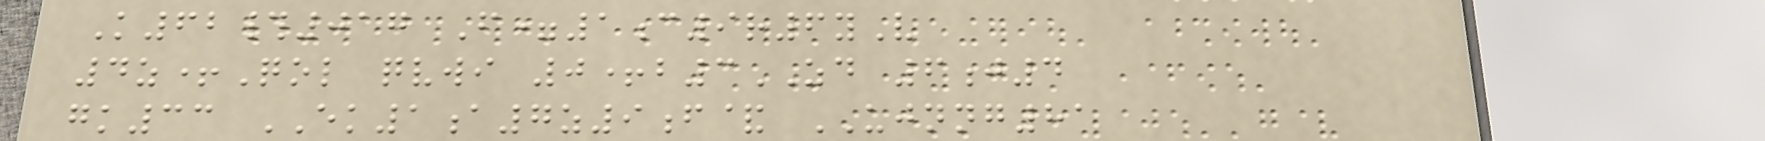K62#017 F=1c9r6yV
4z+Qol qvwi 0+b3ZD 6j4
gk33 EK1a7z9f& UJNNG81
